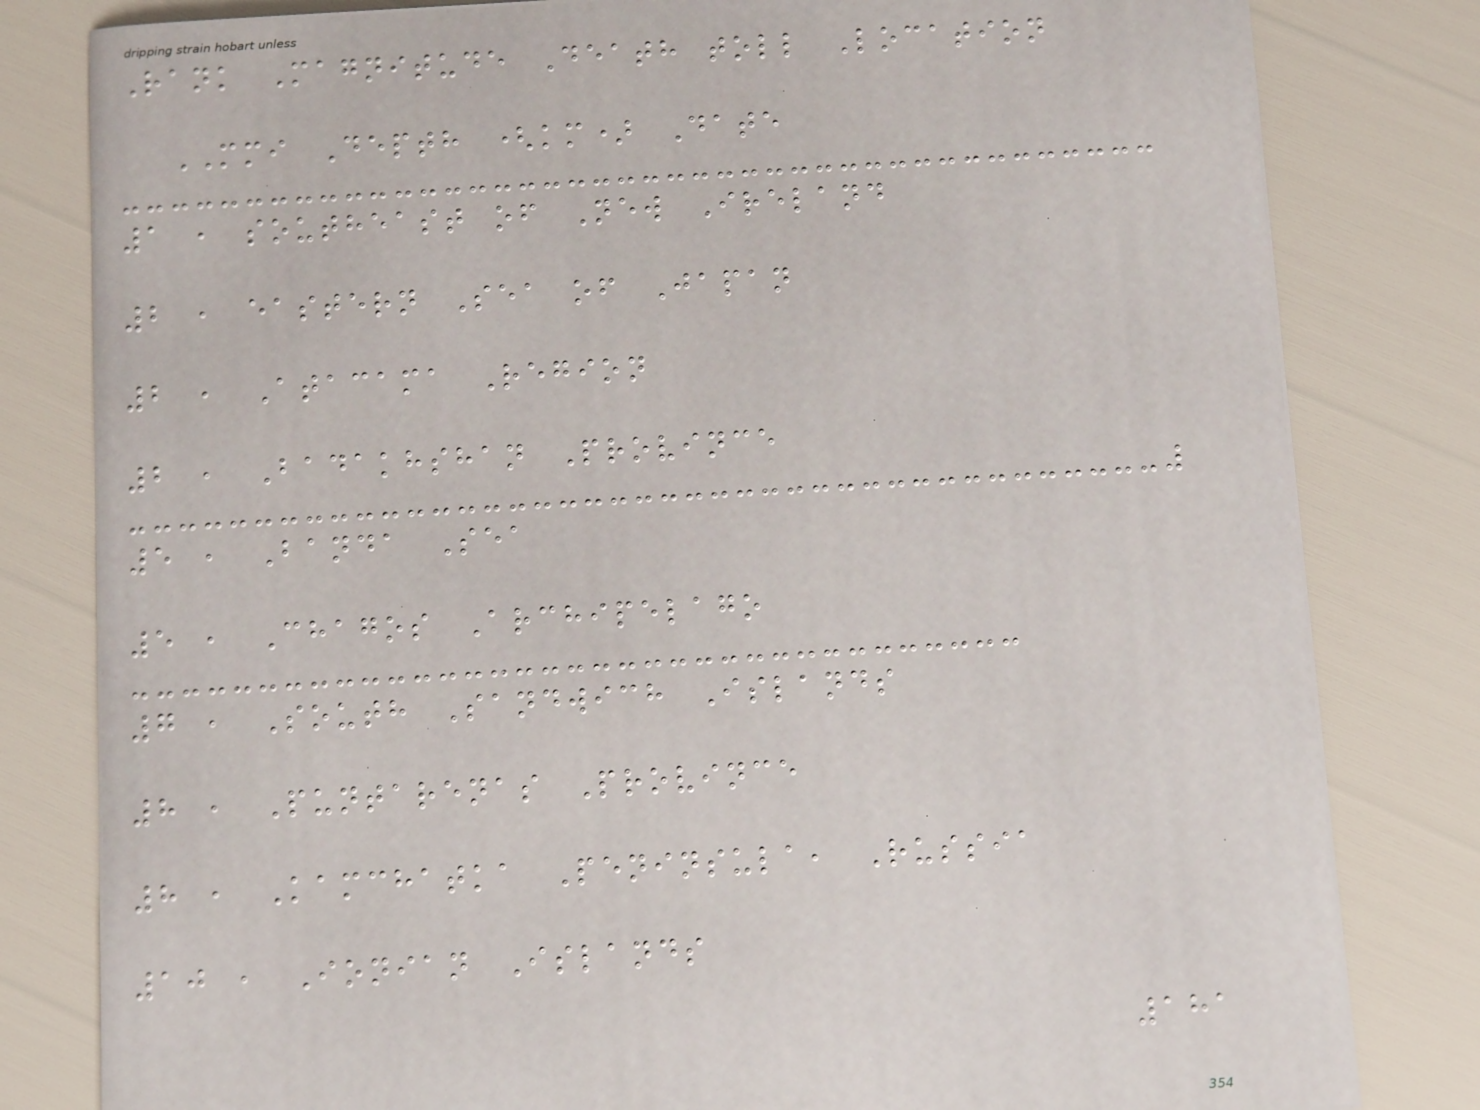Rank Magnitude Death toll Location
MMI Depth (km) Date
1 , southeast of New Ireland
2 , eastern Sea of Japan
2 , Atacama Region
2 , Badakhshan Province
5 , Banda Sea
5 , Chagos Archipelago
7 , South Sandwich Islands
8 , Puntarenas Province
8 , Kamchatka Peninsula, Russia
10 , Ionian Islands
181
